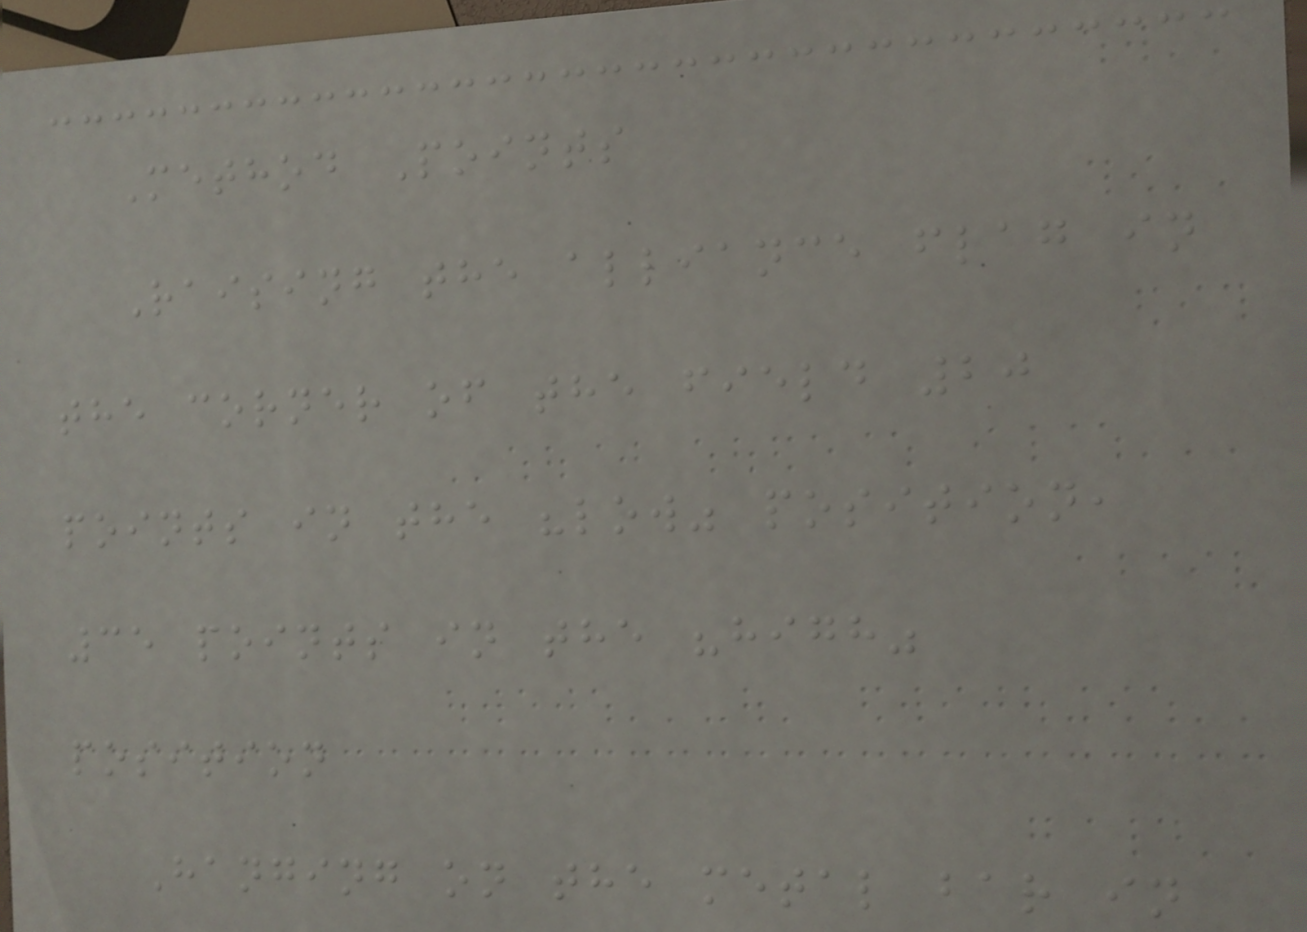Method Points
Raising the alliance flag in
the corner of the field 20
points in the "low" position,
35 points in the "high"
position
Hanging on the metal bar in
